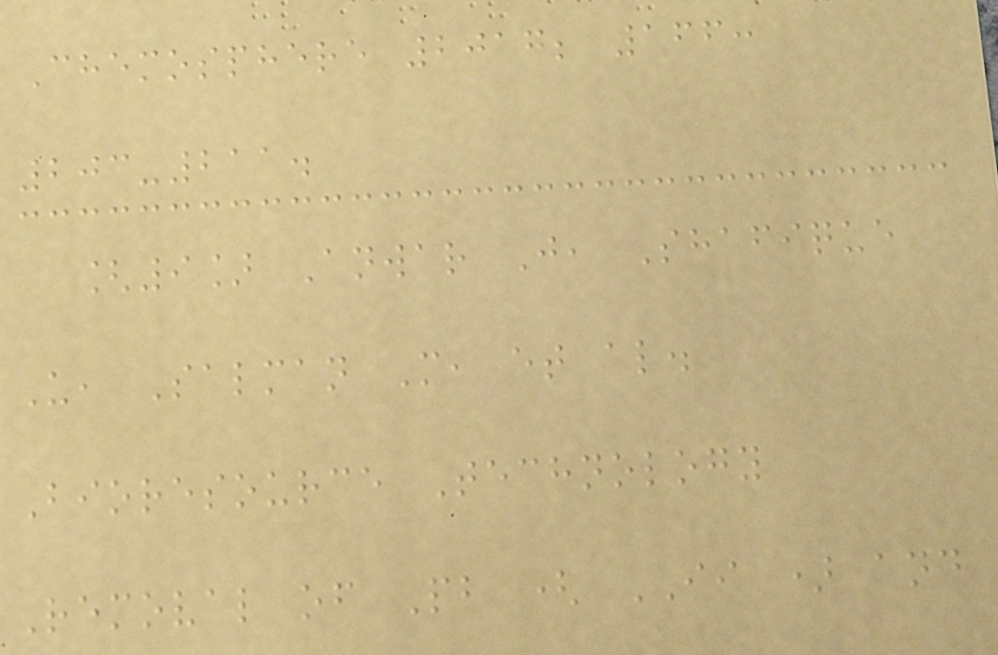Chemosphere 2017; 166:
203-211.
[9] Anwar J, Shafique
U, Salman M, et al.
Bioresource Technology
Removal of Pb ( II ) and
